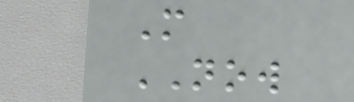M
NOW
